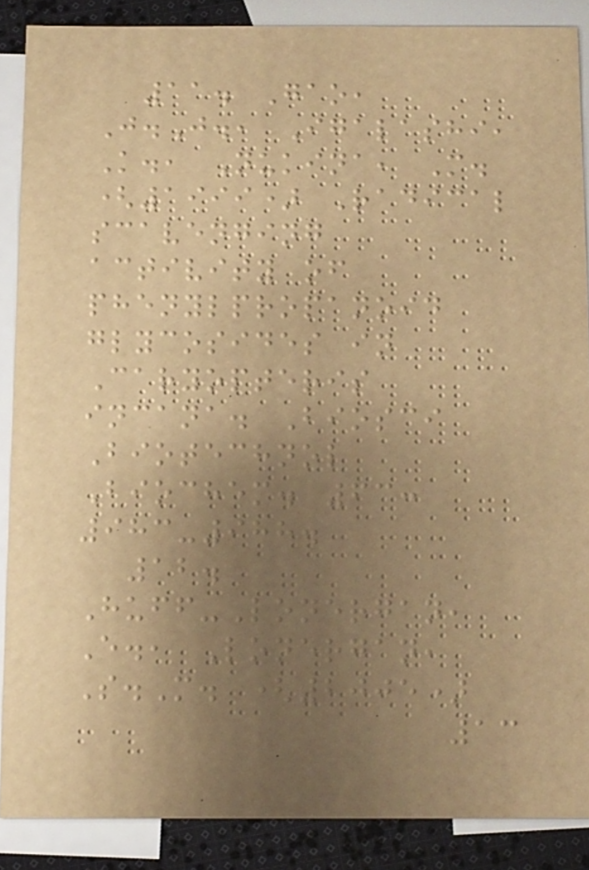11. Gao,
J.J., Igalashi,
K., Nukina, M.
(1999) Radical
scavenging
activity of
phenylpropanoid
glycosides in
Caryopteris
incana. Biosci
Biotechnol
Biochem. 63:
983-988.
12.
Huff-Lonergan,
E., Lonergan,
S.M. (2005)
13
